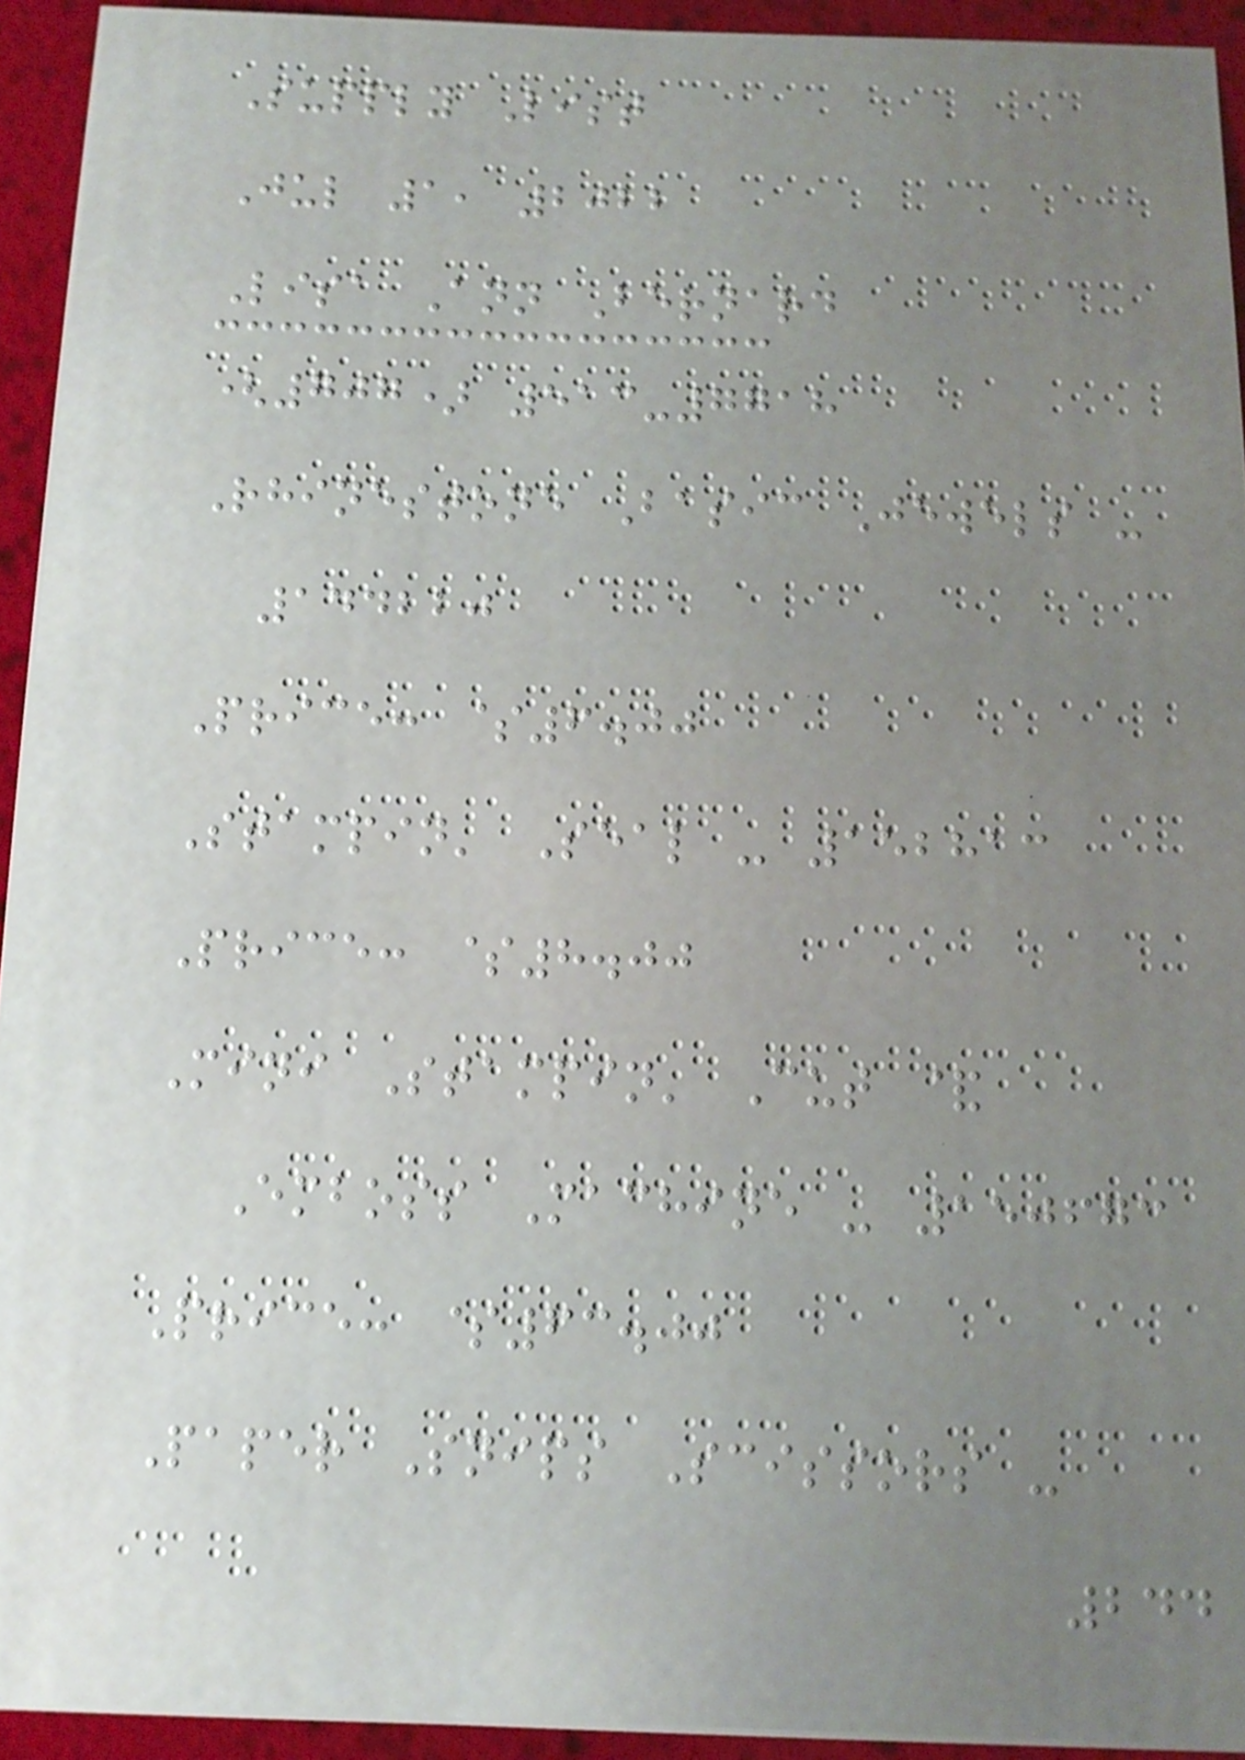Supply List
Jul 1, 2022
Lisa Ann Bernard
(707) 513-7718
Rhinestone Basic Jewels -
144220
Price: $6.00
Stampin' Seal - 152813
Price: $8.00
Mini Stampin' Cut &
Emboss Machine - 150673
Price: $63.00
Paper Snips Scissors -
244
